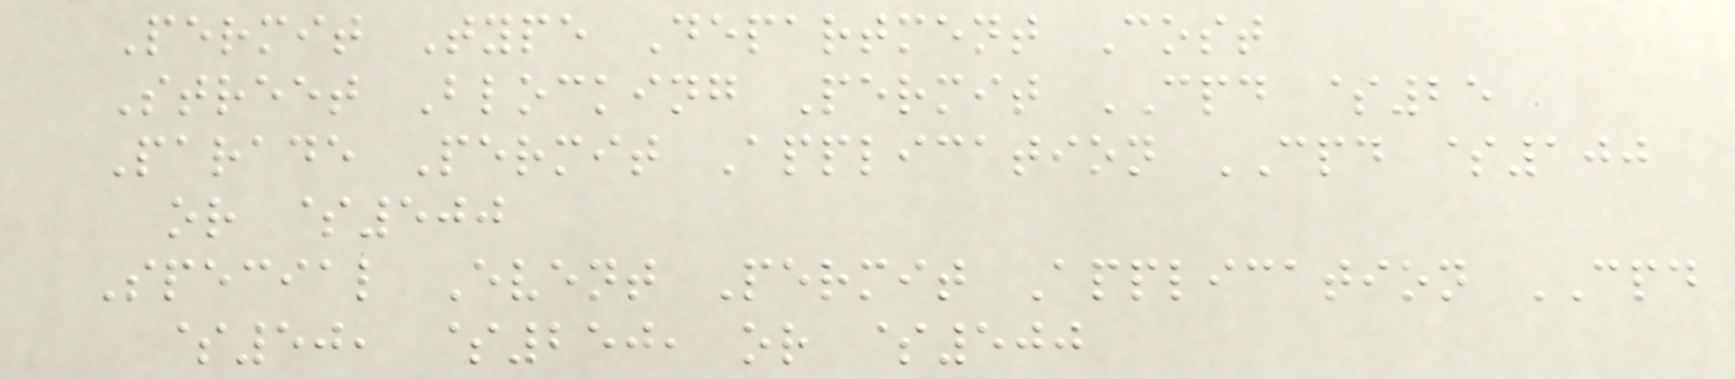Permit Type Department Cost
Street Blocking Permit CPD $25
Parade Permit Application CPD $100
or $500
Special Event Permit Application CPD
$50, $250, or $500
